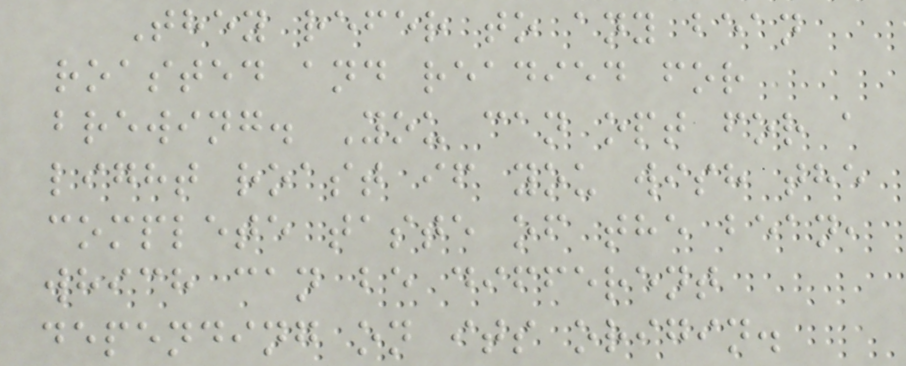They refer to any bean
roasted and readied for
brewing. You can opt for a
light roast if you wish the
complete taste of the bean,
which can be different
depending on its origin.
